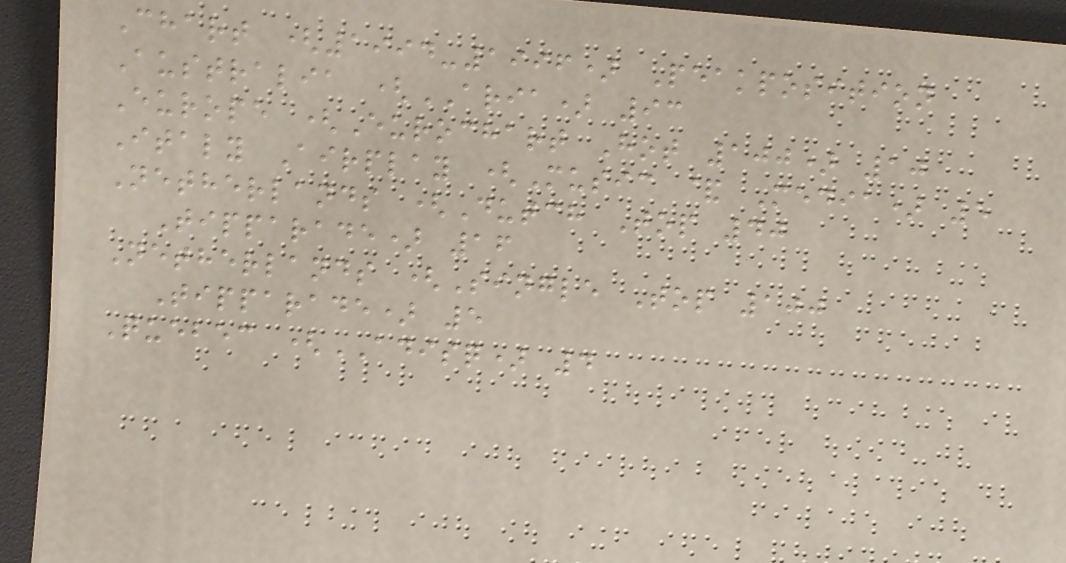Chart (1994-1996) Peakposition
Australia (ARIA) 93
Europe (Eurochart Hot 100) 10
Italy Airplay (Music & Media) 5
Netherlands (Dutch Top 40
Tipparade) 16
Netherlands (Single Top 100
Tipparade) 5
Quebec (ADISQ) 4
